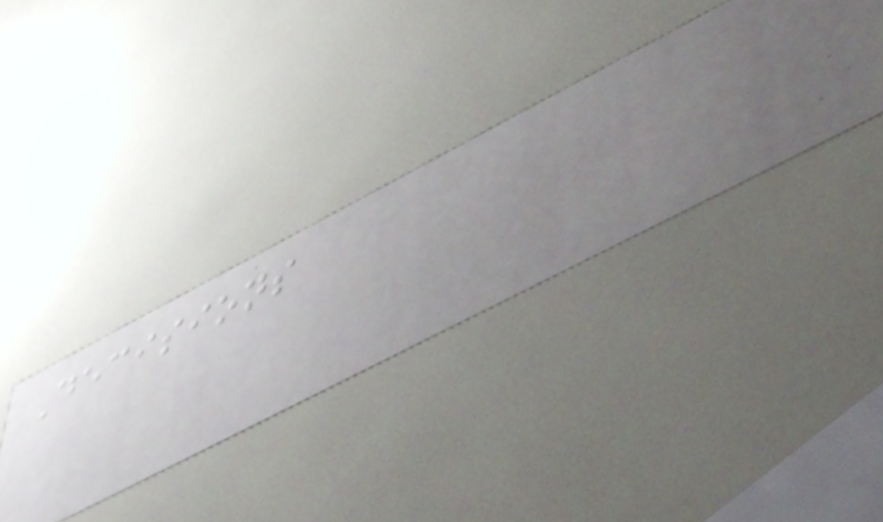Decisions
